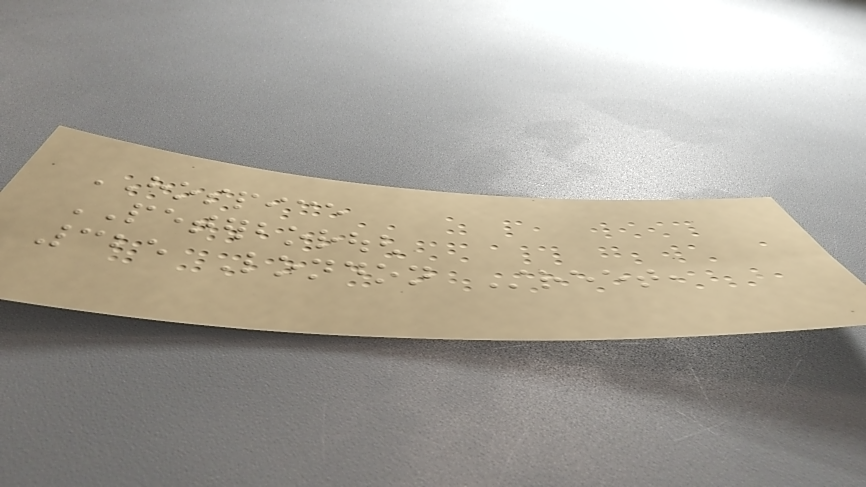HOSPICE
PETERBOROUGH
325 London Street,
